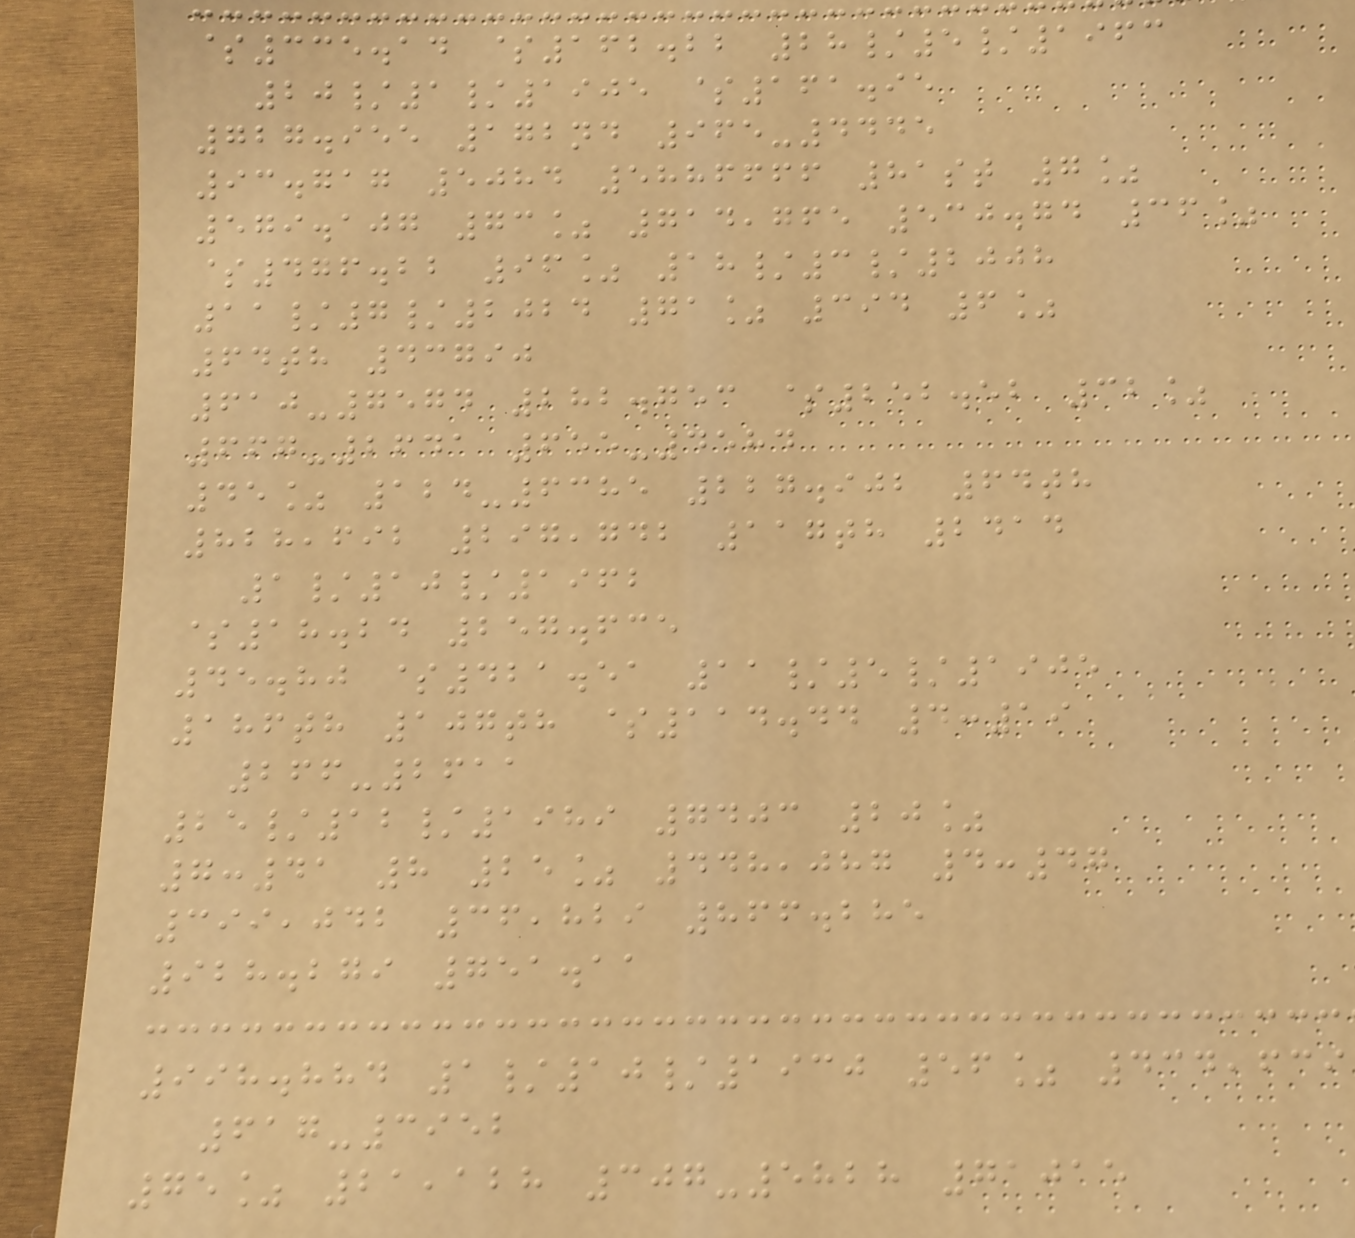$335.14 $162.22 28/5/1963
20/1/1905 $161.95
727.955 172nd 965-4445
93.717 5084 5886666 81st 7%
579.107 73% 714,765 530.74 36%
$476.22 96% 18/3/2008
11/7/2024 71% 394 6%
64th 43790
610-7574 282.753 $252.52 32%
667-2641 655-4584
45% 124-6385 227.902 64th
828,692 297,742 117th 2414
1/10/1962
$18.24 257.635
45.80 $421.51 11/5/1905
186th 107th $114.44 4:19
266-2611
25/12/1989 7403 20%
7:41 8 25% 448,087 4:47
399,042 36,829 866.285
928.279 751.11
998.884 1/10/1930 56% 434,639
617-3952
75% 21,128 307-5828 71015
